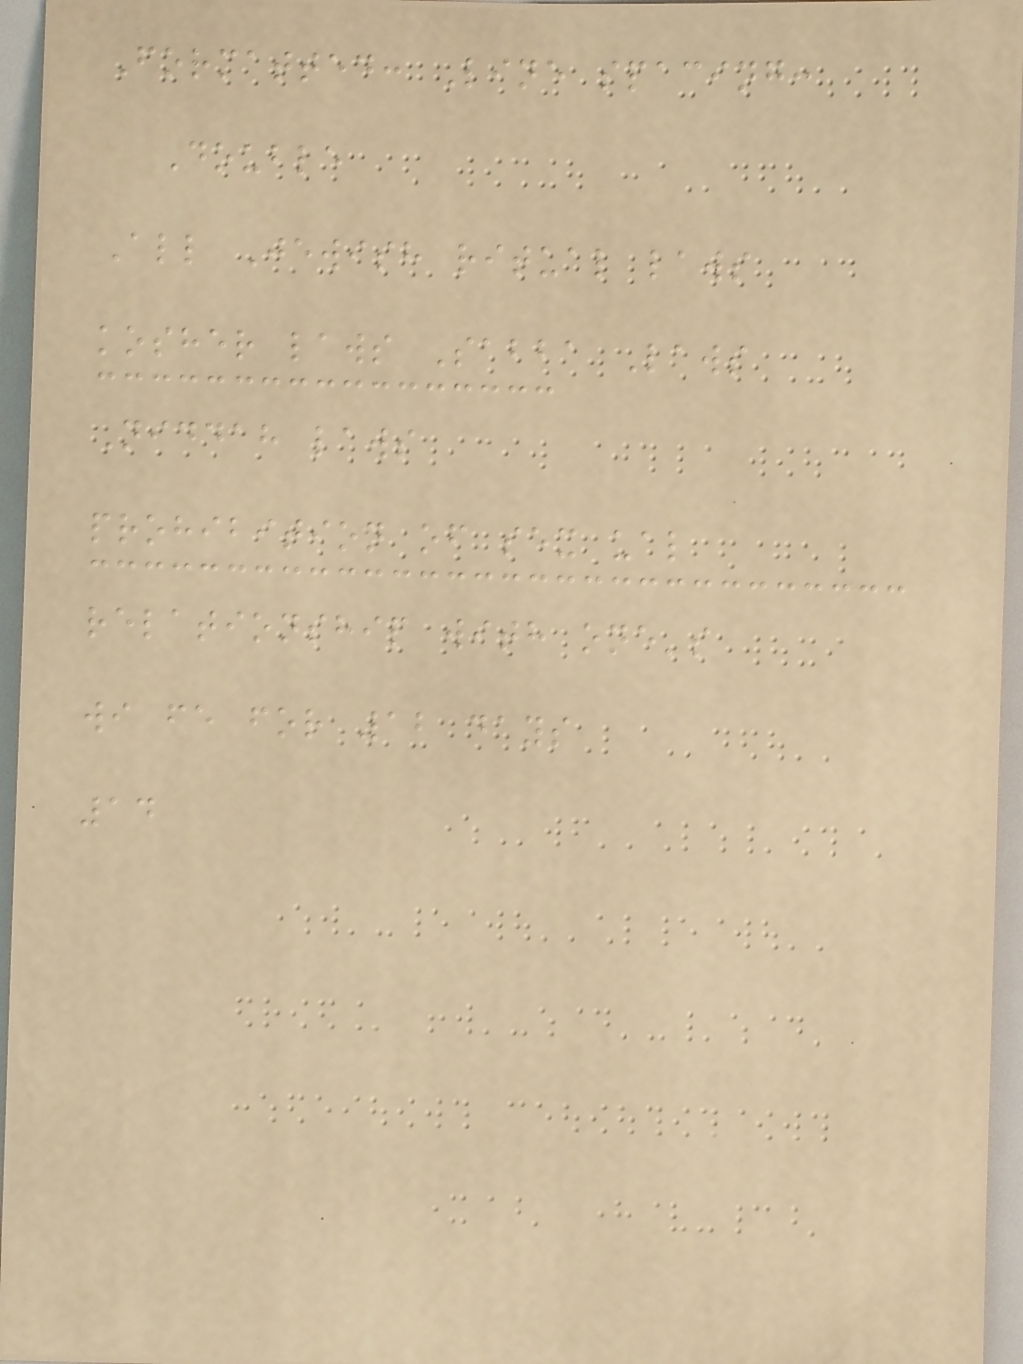Formatted: Line spacing:
Double
All Jewish ritual laws
kosher laws Sabba Laws
Niddah laws
prohibition of sex ual
relationship with one's
wi fe for 12 days
14
